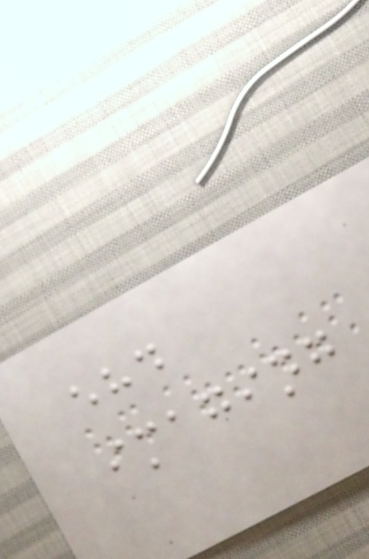ehd
imaging
